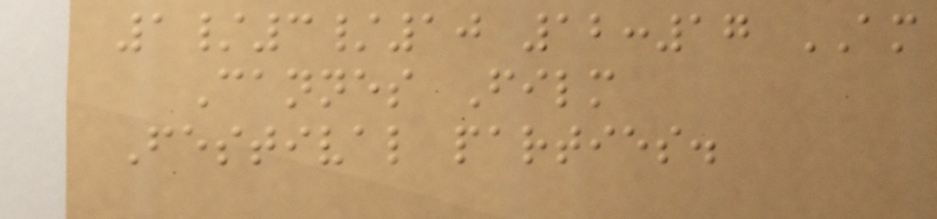1/3/10 12:17 AM
Cannes Film
Festival parties.
